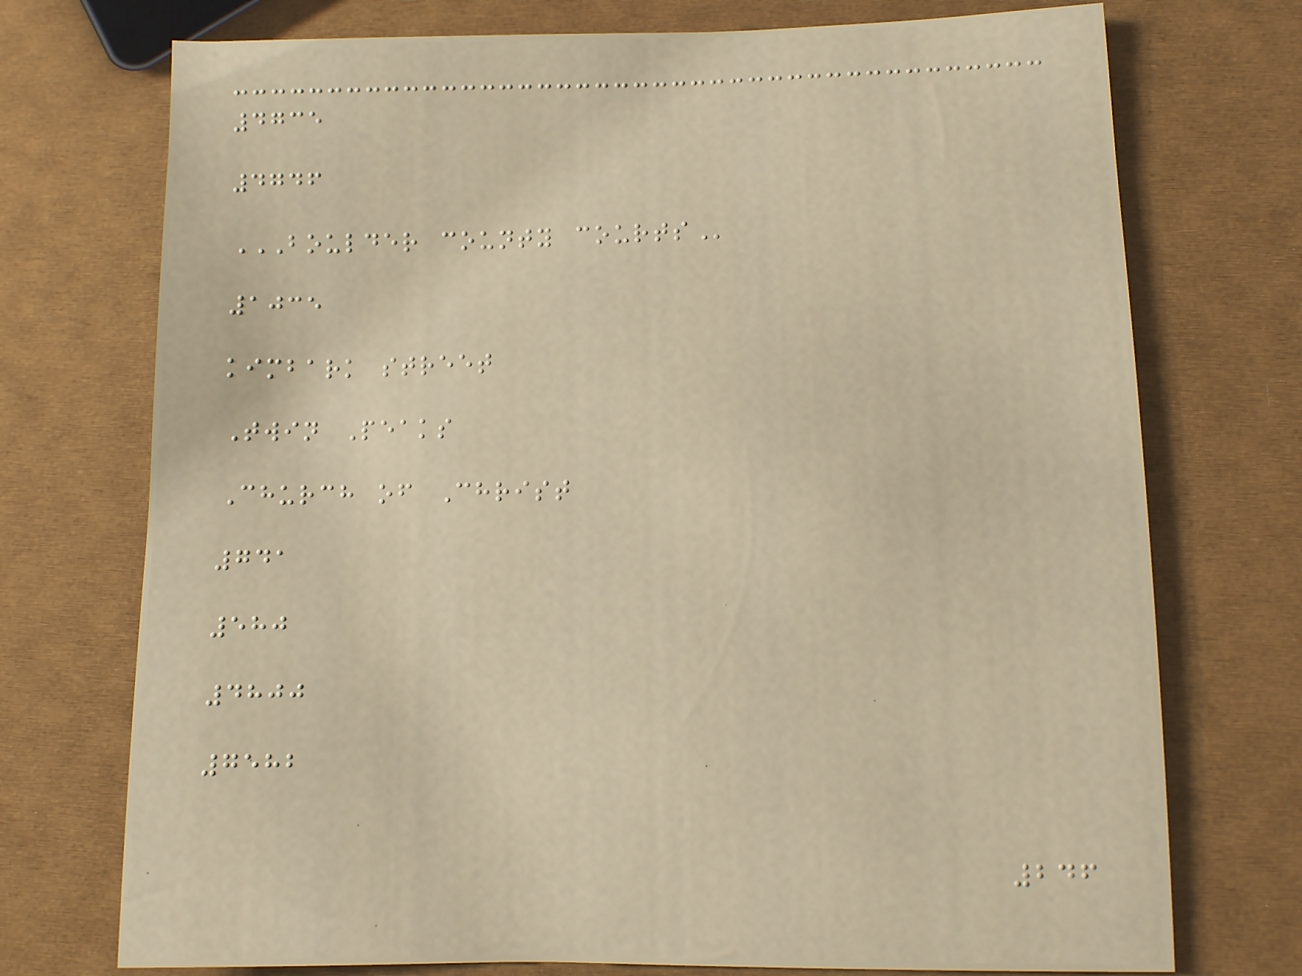4735
4746
BOULDER COUNTY COURTS
1035
kimbark street
Twin Peaks
Church of Christ
741
580
4800
7582
246
